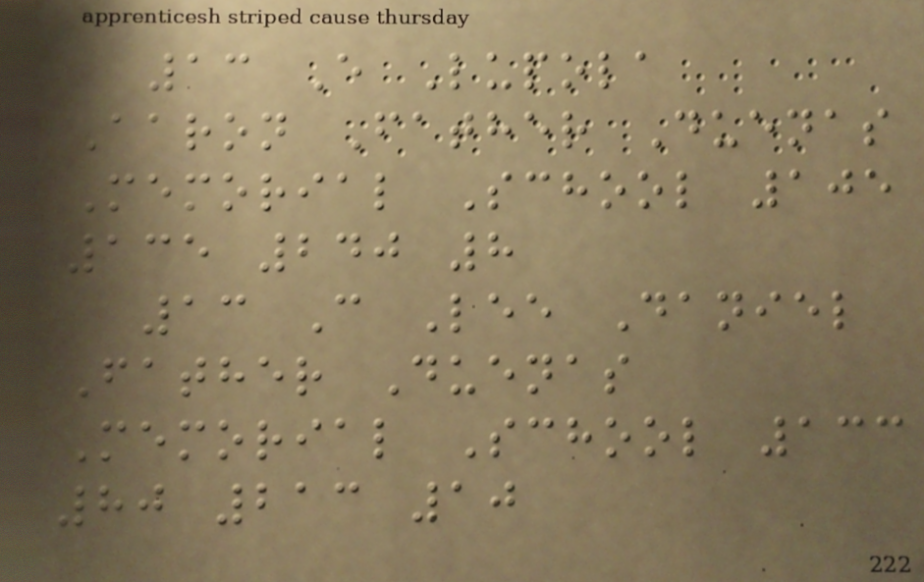13 E Lupola
Aaron Father Duenas
Memorial School 105
135 240 8
13 C Lee Daniel
Father Duenas
Memorial School 133
80 213 10
